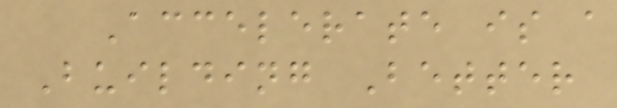Accelerate is a
Building Better
